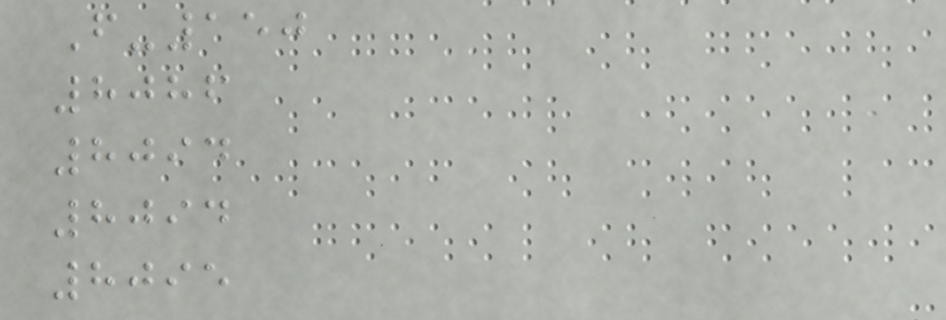F-150
8086
8094
8094
8095
